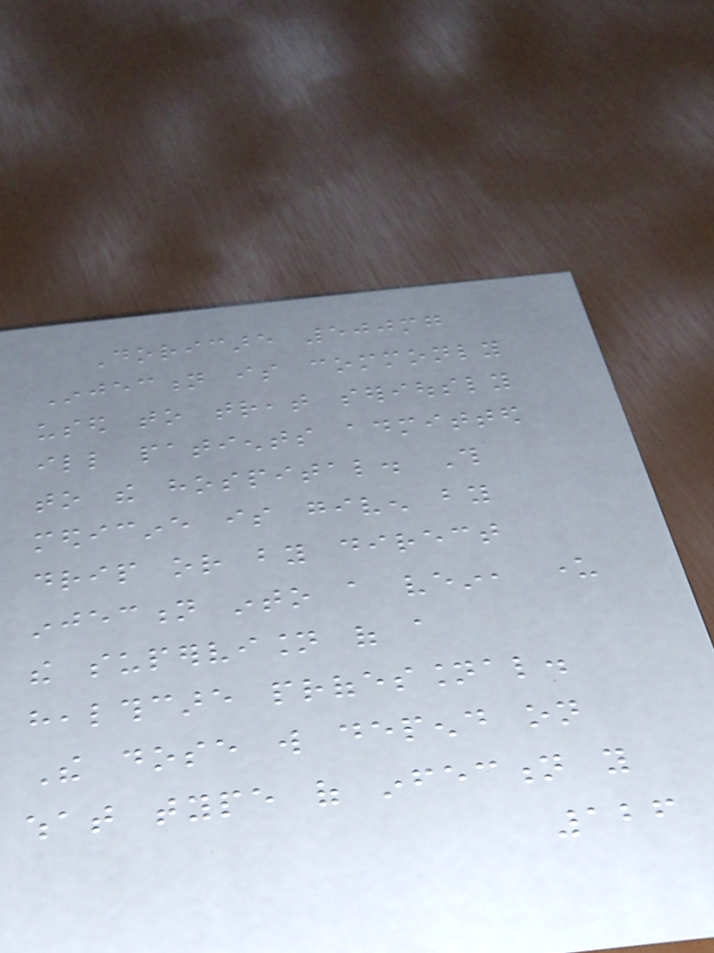Doricare 500mg
Injection is commonly
used to treat seriously
ill patients admitted
to the hospital. This
medicine is given by
drip or by direct
injection into a vein, under
the supervision of a
healthcare professional.
The dose will depend on
what type of infection you
126
